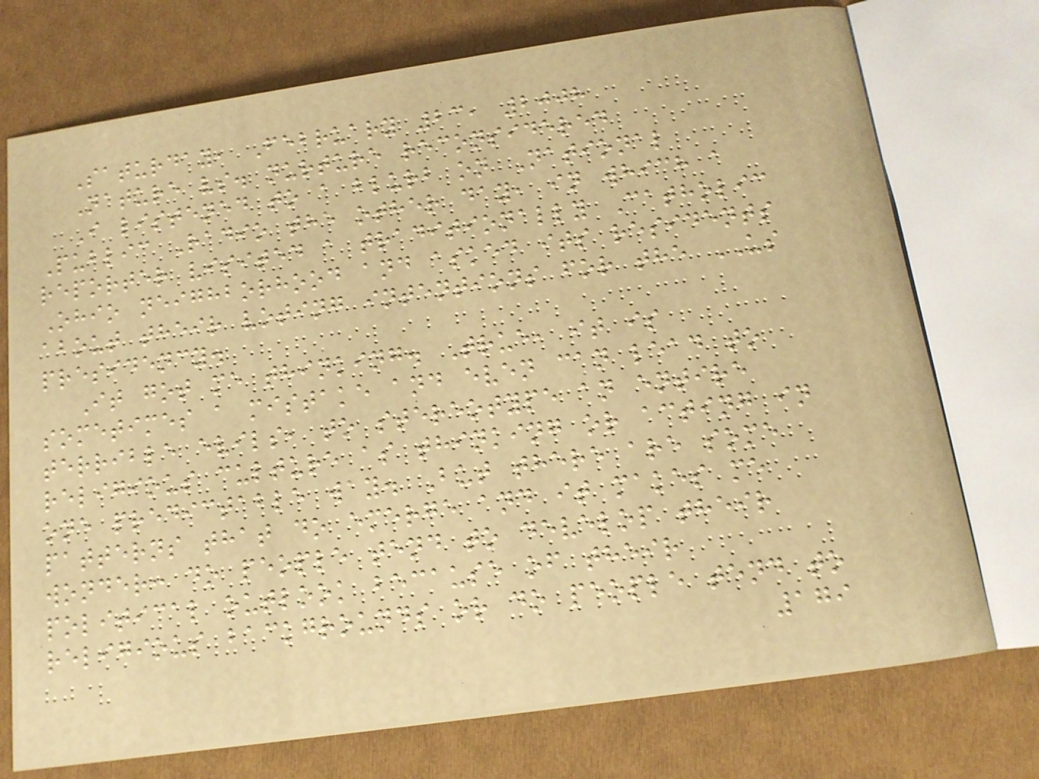Saturday, February 23, 2008
Nature vs. nurture reconsidered
I listened to a blurb on National
Public Radio the other day, in which a
reporter visited a traditionally Catholic
Ohio neighborhood and asked its residents
about their voting intentions for the US
presidency.
It got me thinking. True, it is
sometimes a mistake and even can lead to
terrible evils, to stereotype an entire
religious culture as thinking or acting in
one predictable way. But there are some
patterns that do emerge and it makes me
wonder: do people tend to develop their
political outlook because of their
religious backgrounds or do people tend to
179
